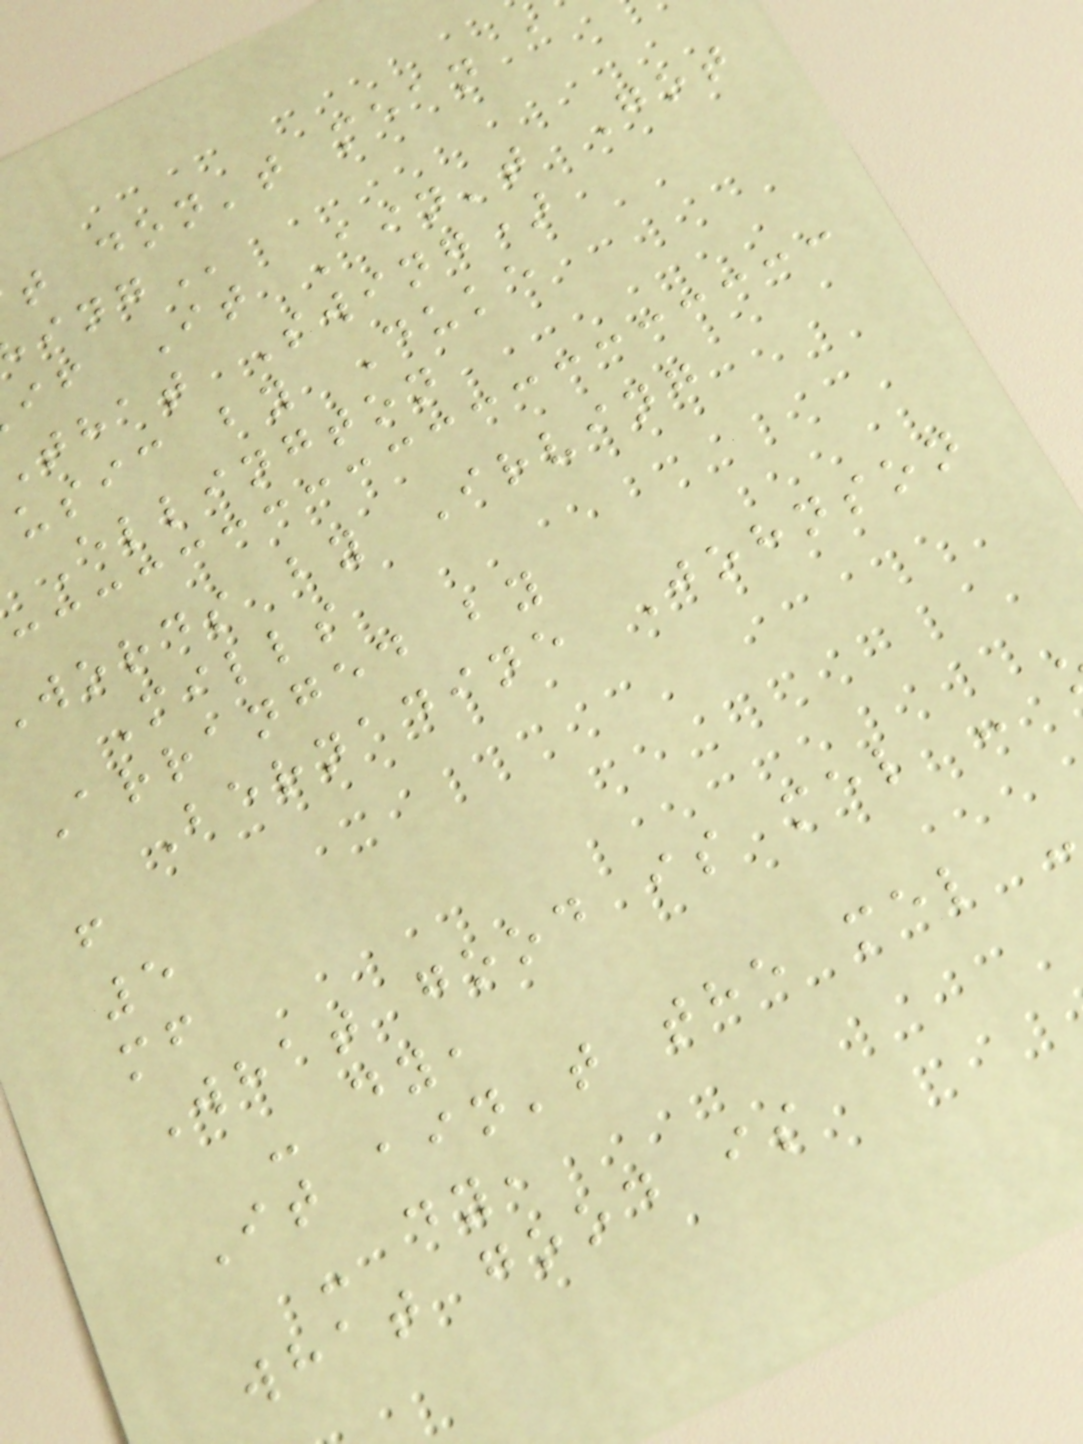t don't mean a
if It Ain't Got
that Swing)
usic by Duke
Ellington
words by Irving
Mills
Arranged by
Bernadine Johnson
f
5
mf
What good is mel -
- dy,
It ain't the mel -
- dy,
what good is
